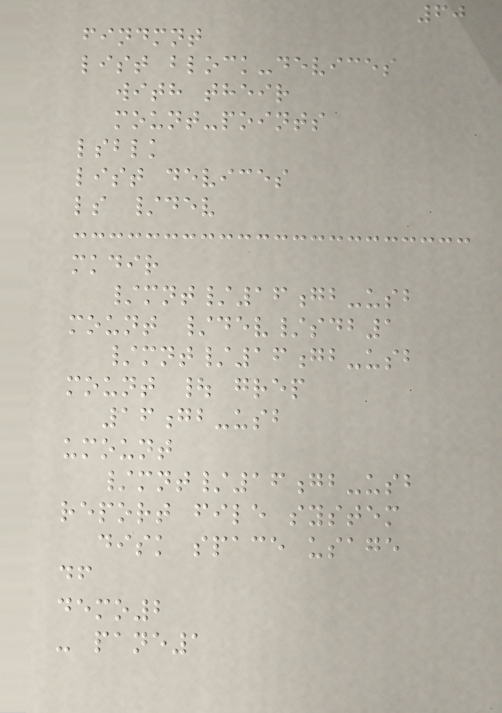60
findmnt
list block-devices
with their
mount-points
lsblk
list devices
ls /dev
mkdir
/mnt/16gb-usb
mount /dev/sdb1
/mnt/16gb-usb
mount | grep
16gb-usb
umount
/mnt/16gb-usb
report file system
disk space usage
df
demo2
- pane1
